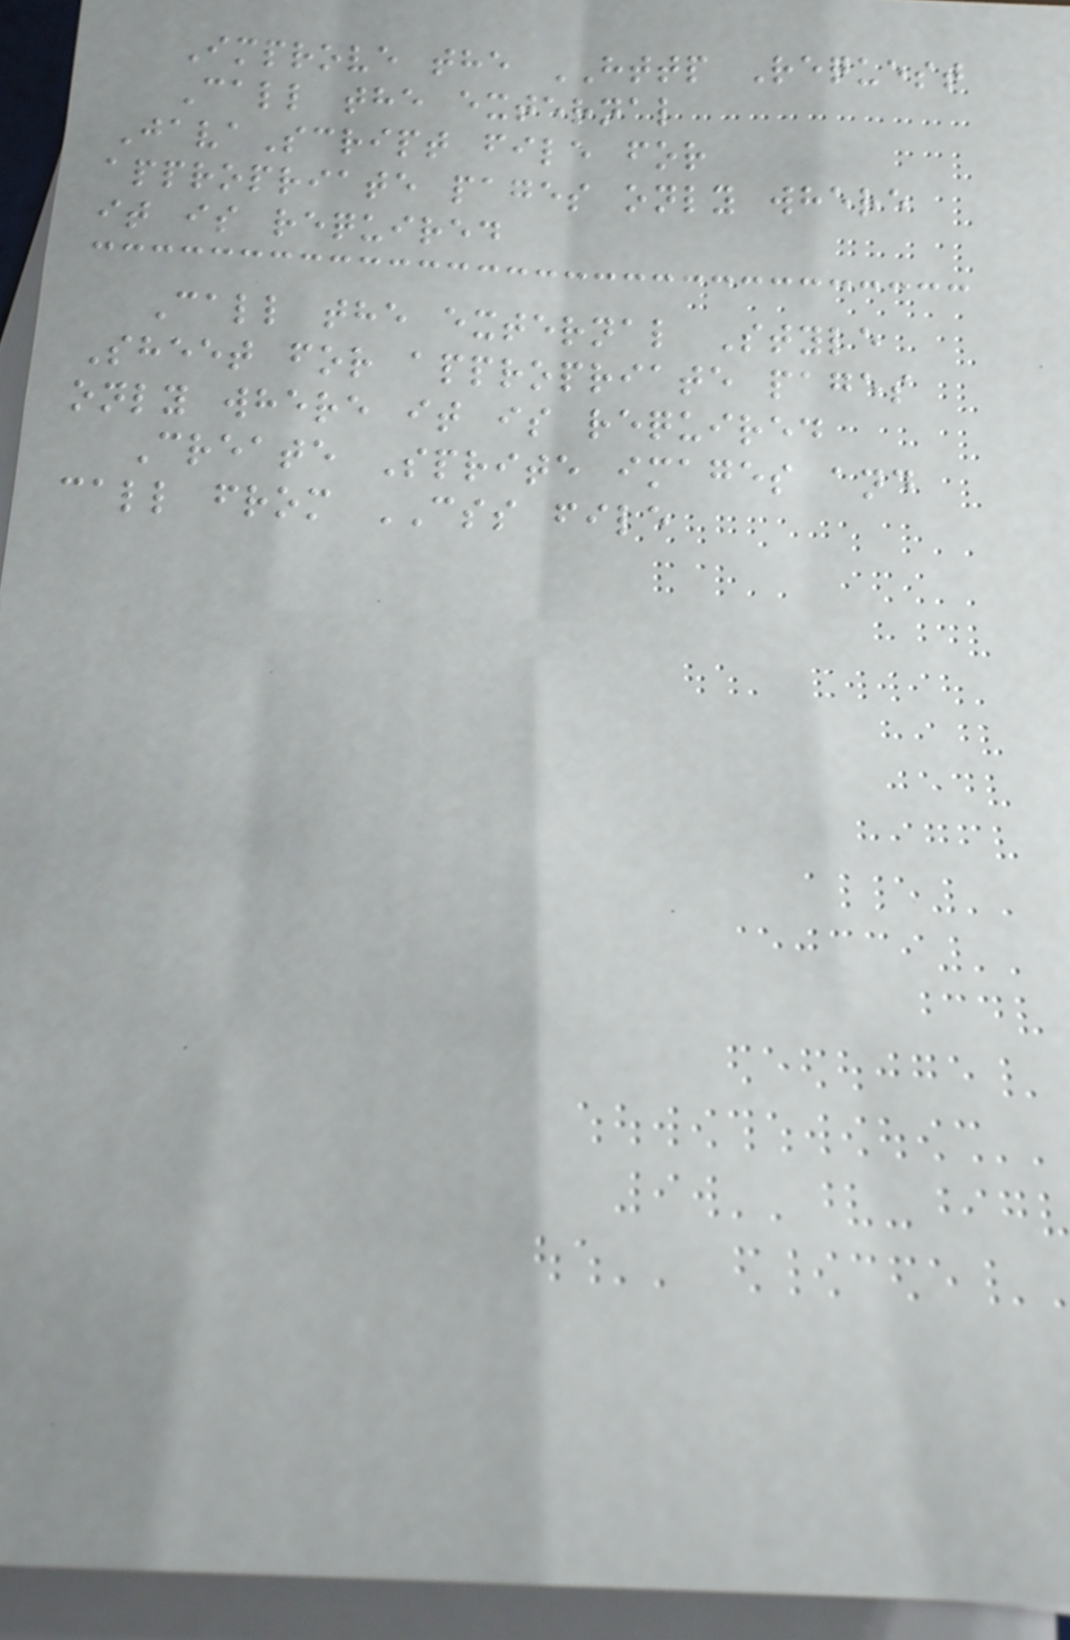Improve the HTTP Request
Call the external
JavaScript file for
appropriate pages only where
it is required
Call the external Style
Sheet for appropriate pages
only where it is required
Create Sprite images and
call from CSS file
